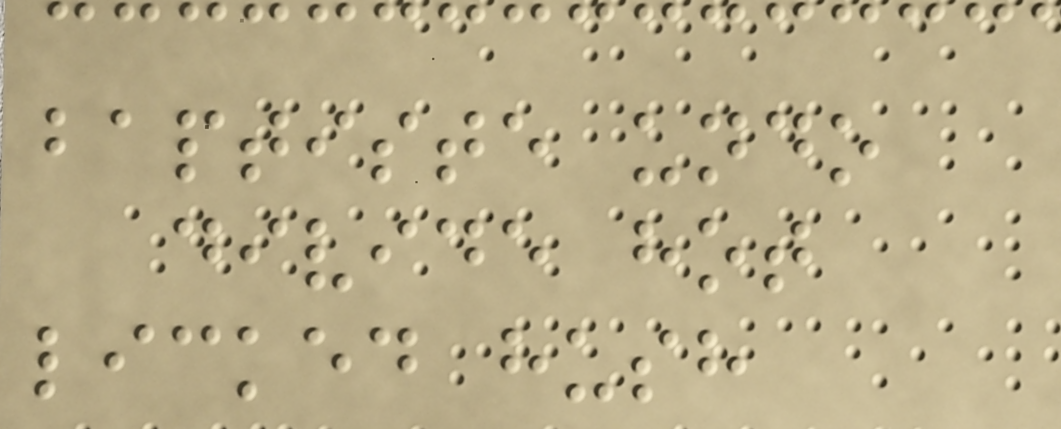baptiste undo
divide hot
licked hush
